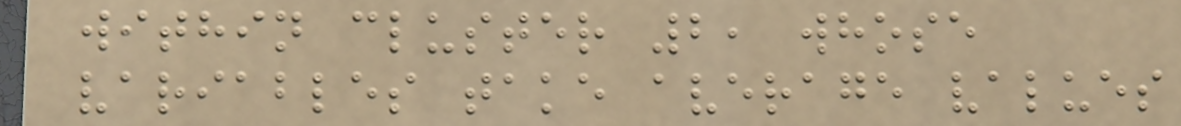within cluster 2, whose
variables take average values
